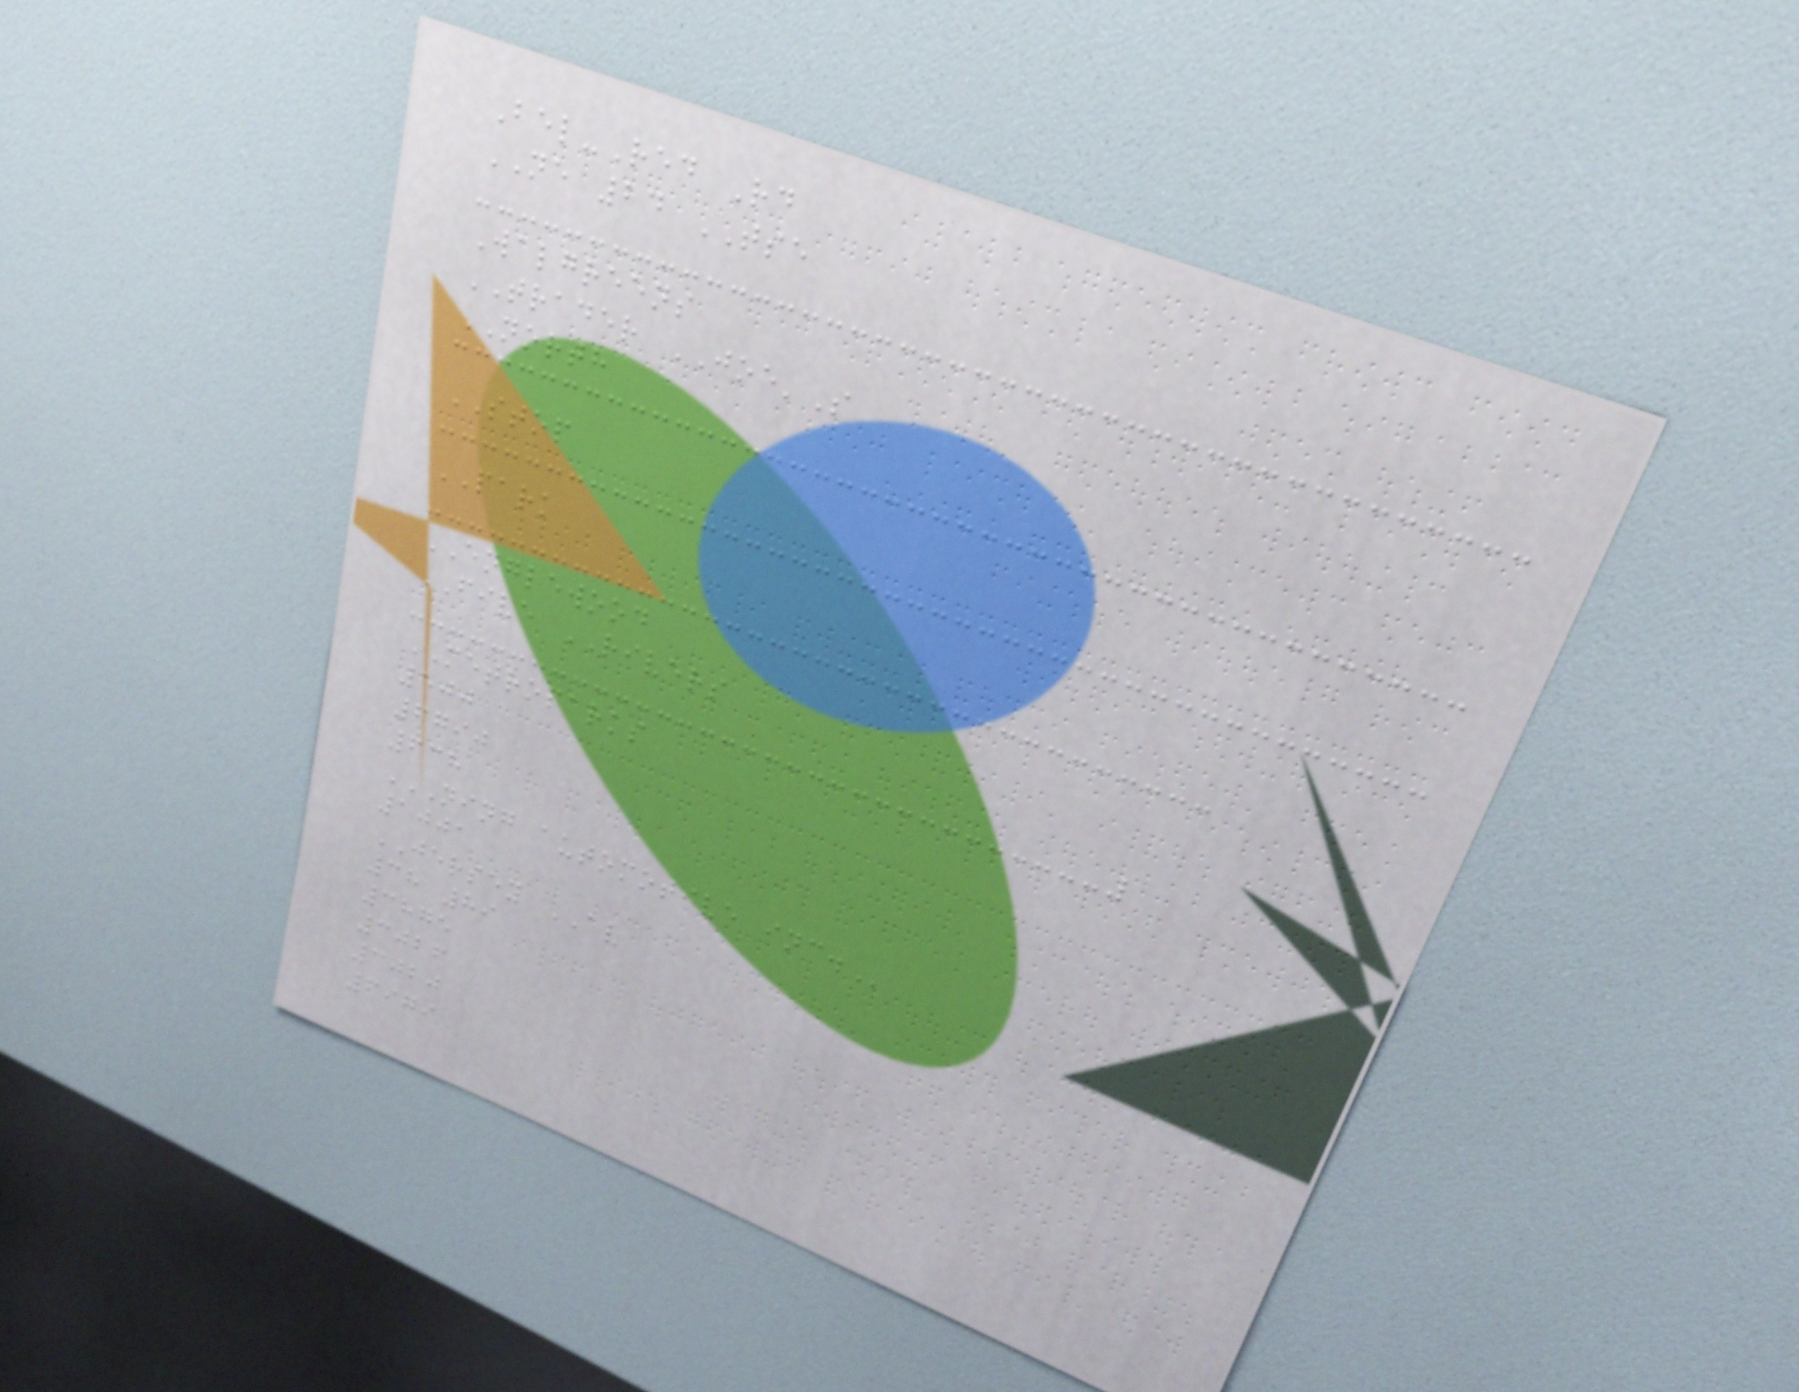Bel-Red Rd
NE 24 TSE
Walgreens
TRADER JOE'S
NORTH
STOP
PARK
ENGLEWOOD
FIVE RIVERS
METROPARKS
500
6790
638
NING AUTOMOTIVE INC.
1001
JERSEY AV
38 89
3875
3026
3020
6979
